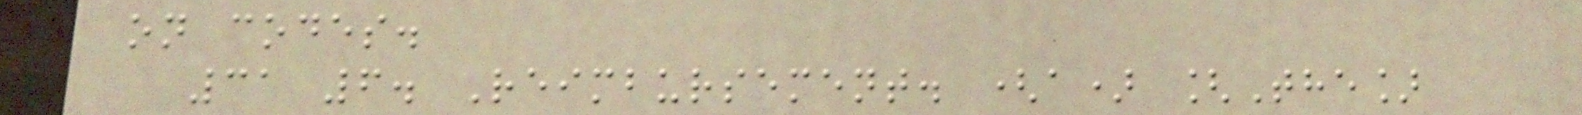on codes.
31 6. Reimbursement. (a) [The]
